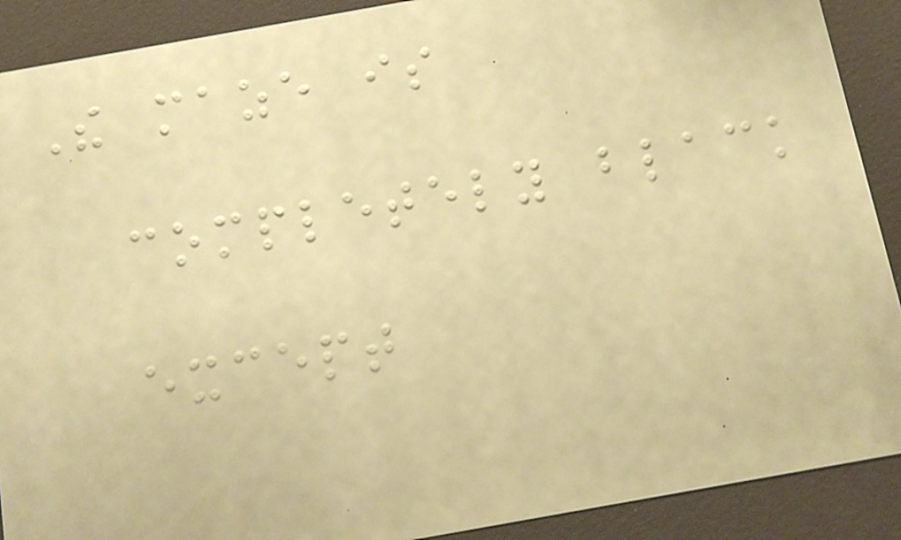The maze is
completely black
except
